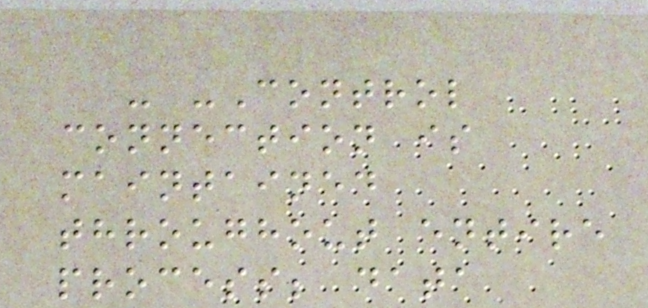- -Control
connection is
maintained
throughout entire
process; data
